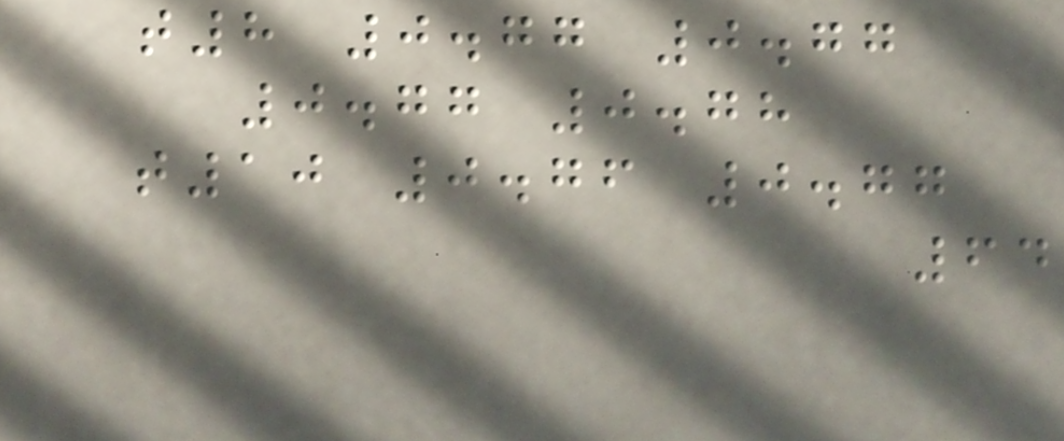t8 0.77 0.77
0.77 0.78
t10 0.76 0.77
64
